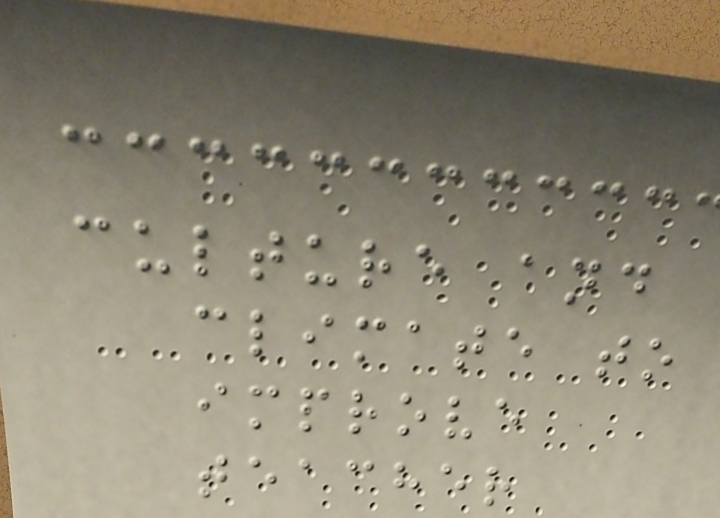culture and
climate to
improve
teacher
